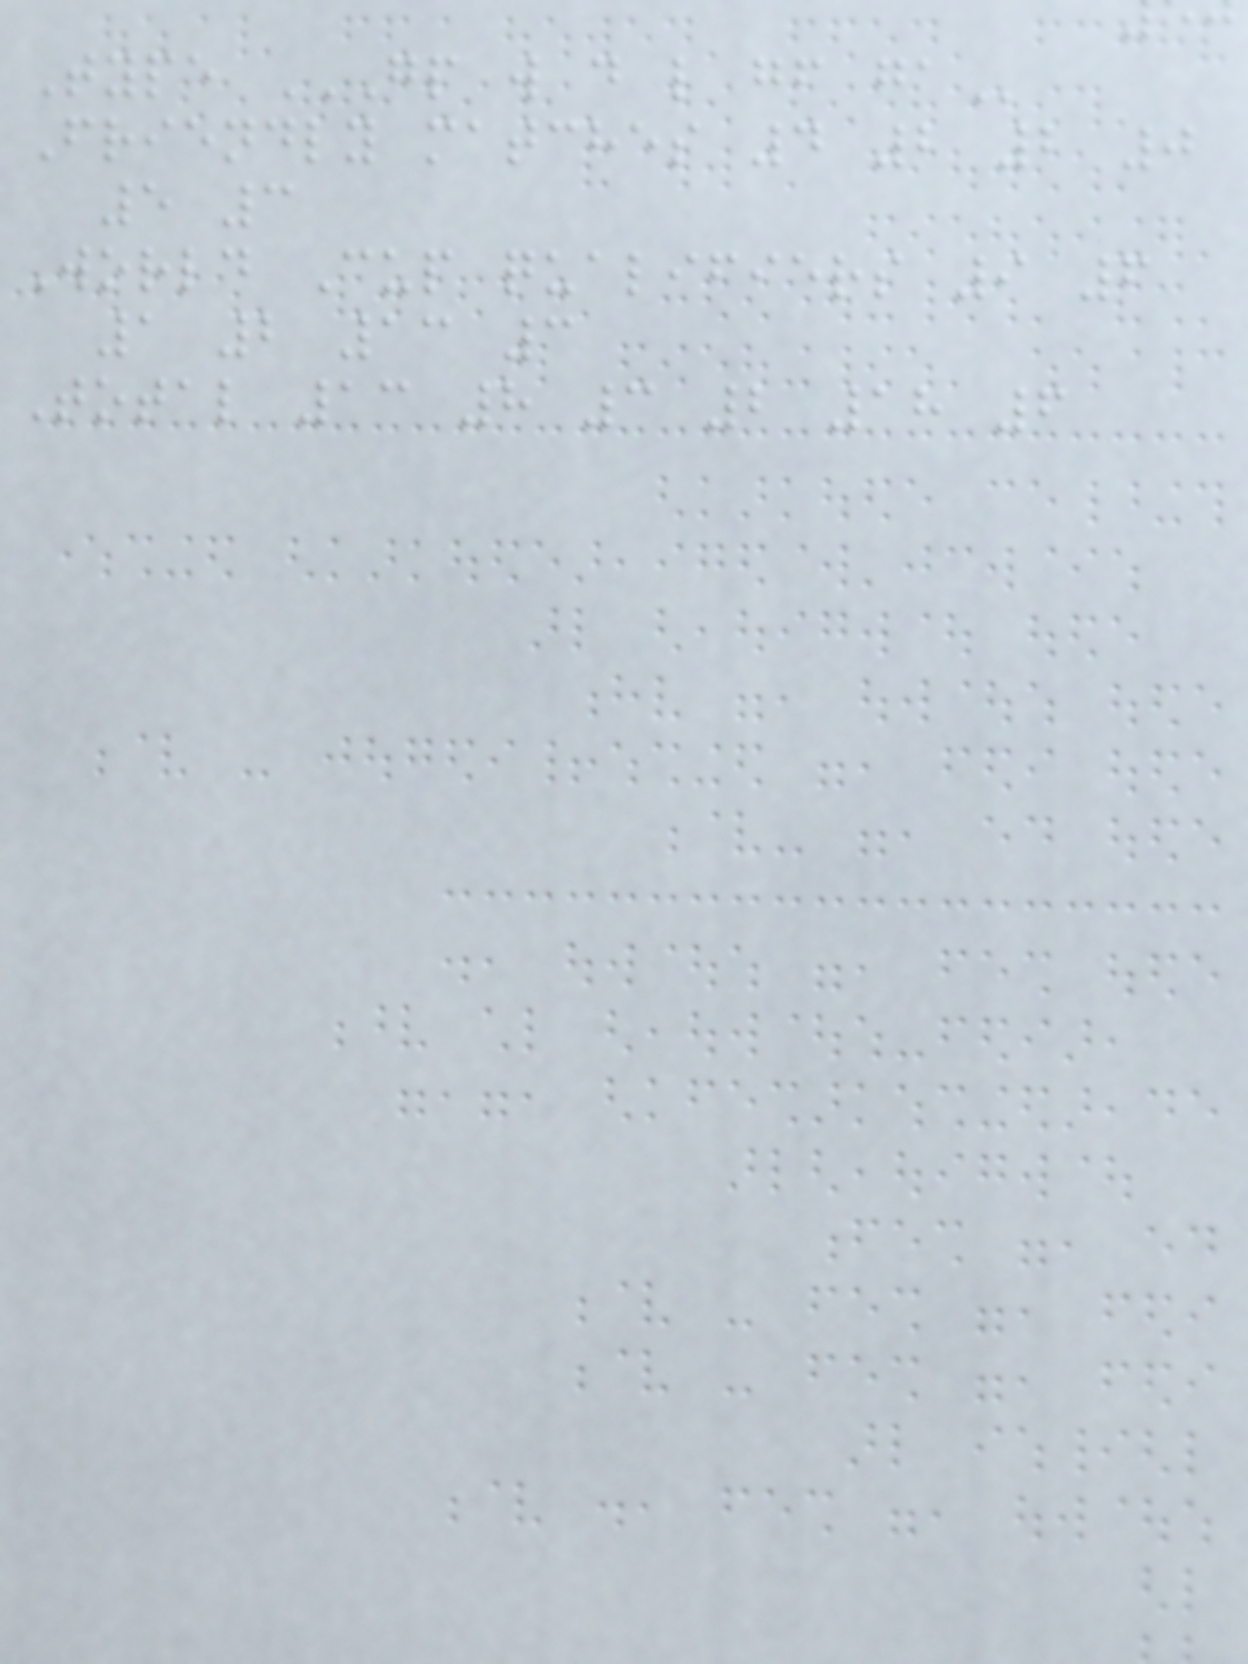Type GP W D L GF GA
Friendly matches 4 2 2 0
5 3
World Cup qualifiers 9 6
1 2 13 3
Total 13 8 3 2 18 6
